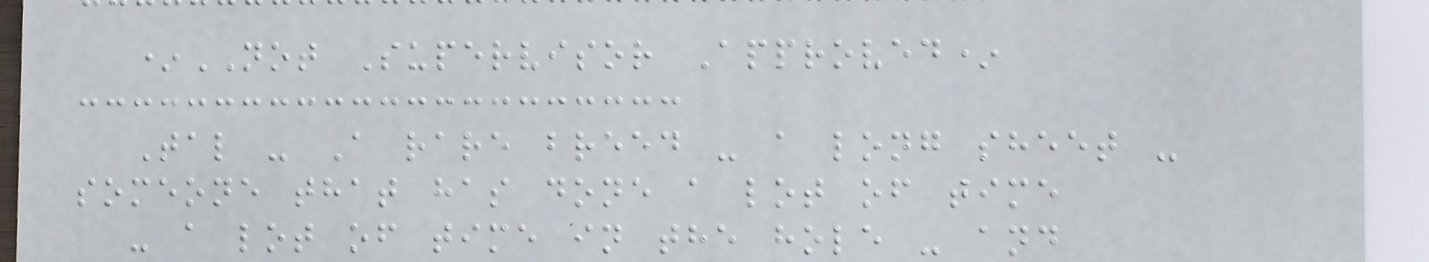*NOT Supervisor Approved*
Tal - A rare breed - a long sheet -
someone that has done a lot of time
- a lot of time in the hole - and
